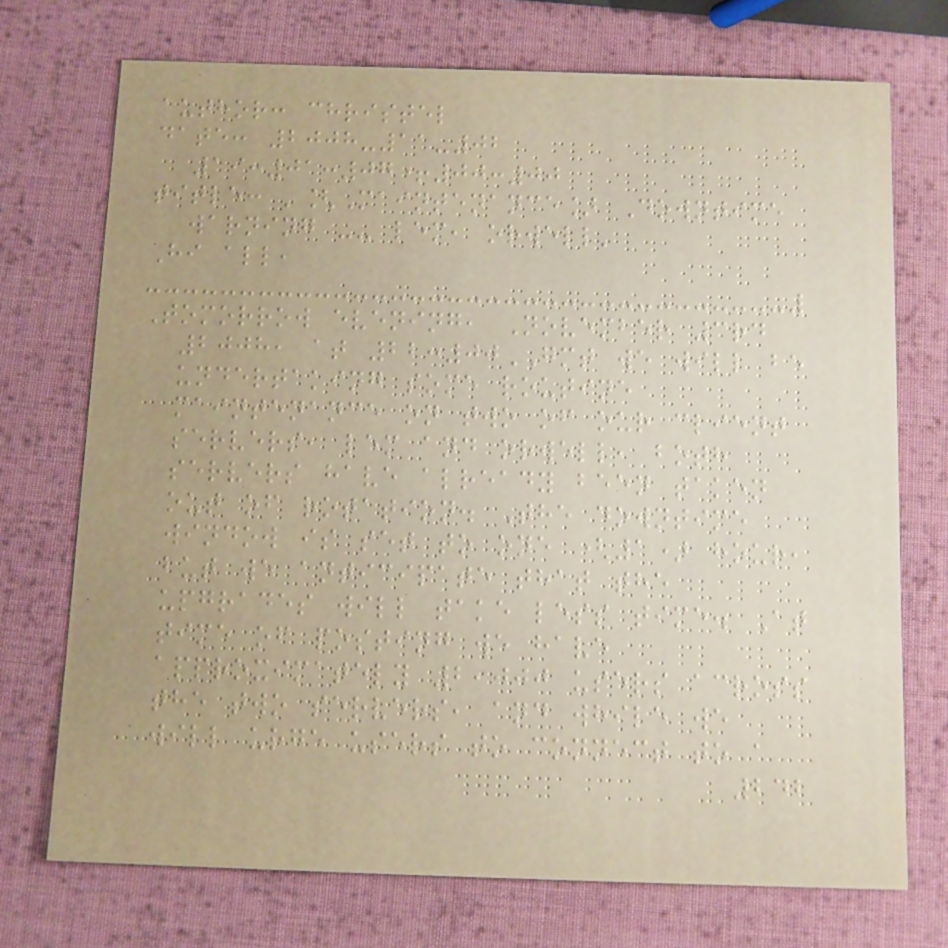author: christel
date: 2008-11-02
19:01:07+00:00
title: '[Maintenance] Downtime
warning -- lem, orwell'
Hi all,
Tomorrow evening, November 3rd
2008, at 22:00GMT we will be
undertaking some routine
maintenance on two of our client
servers, lem and orwell, both
servers have already been taken
out of rotation. The downtime
window is set to one (1) hour,
but we anticipate that the
upgrades will take less time. At
time of posting we have
approximately 2,000 users across
the two servers, and while we
will urge users to connect to a
242
